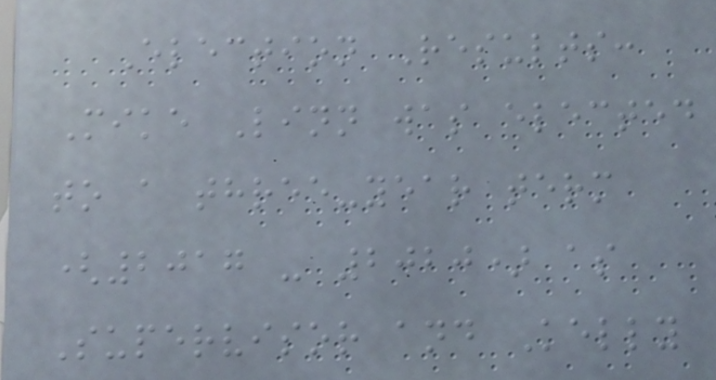Election Results:
Mike Linn was elected
to a three-year term
(2017 - 2020) as
Supervisor and Kelly
